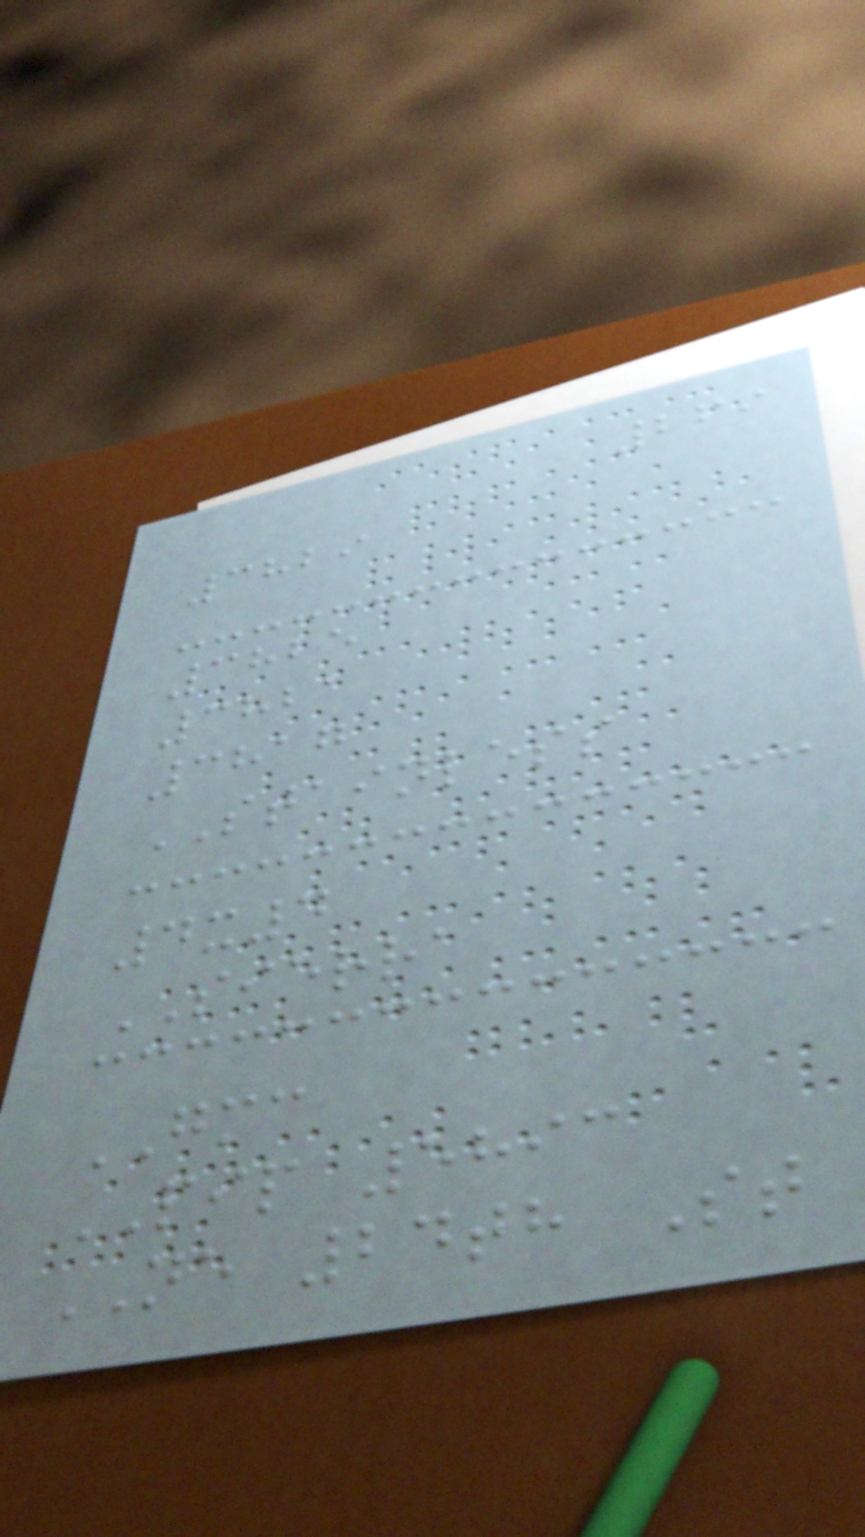269
3829
3825
3821
3817
STAINLESS
4x4
SIERRA
GMC
PIP 5893
NE 24th St
